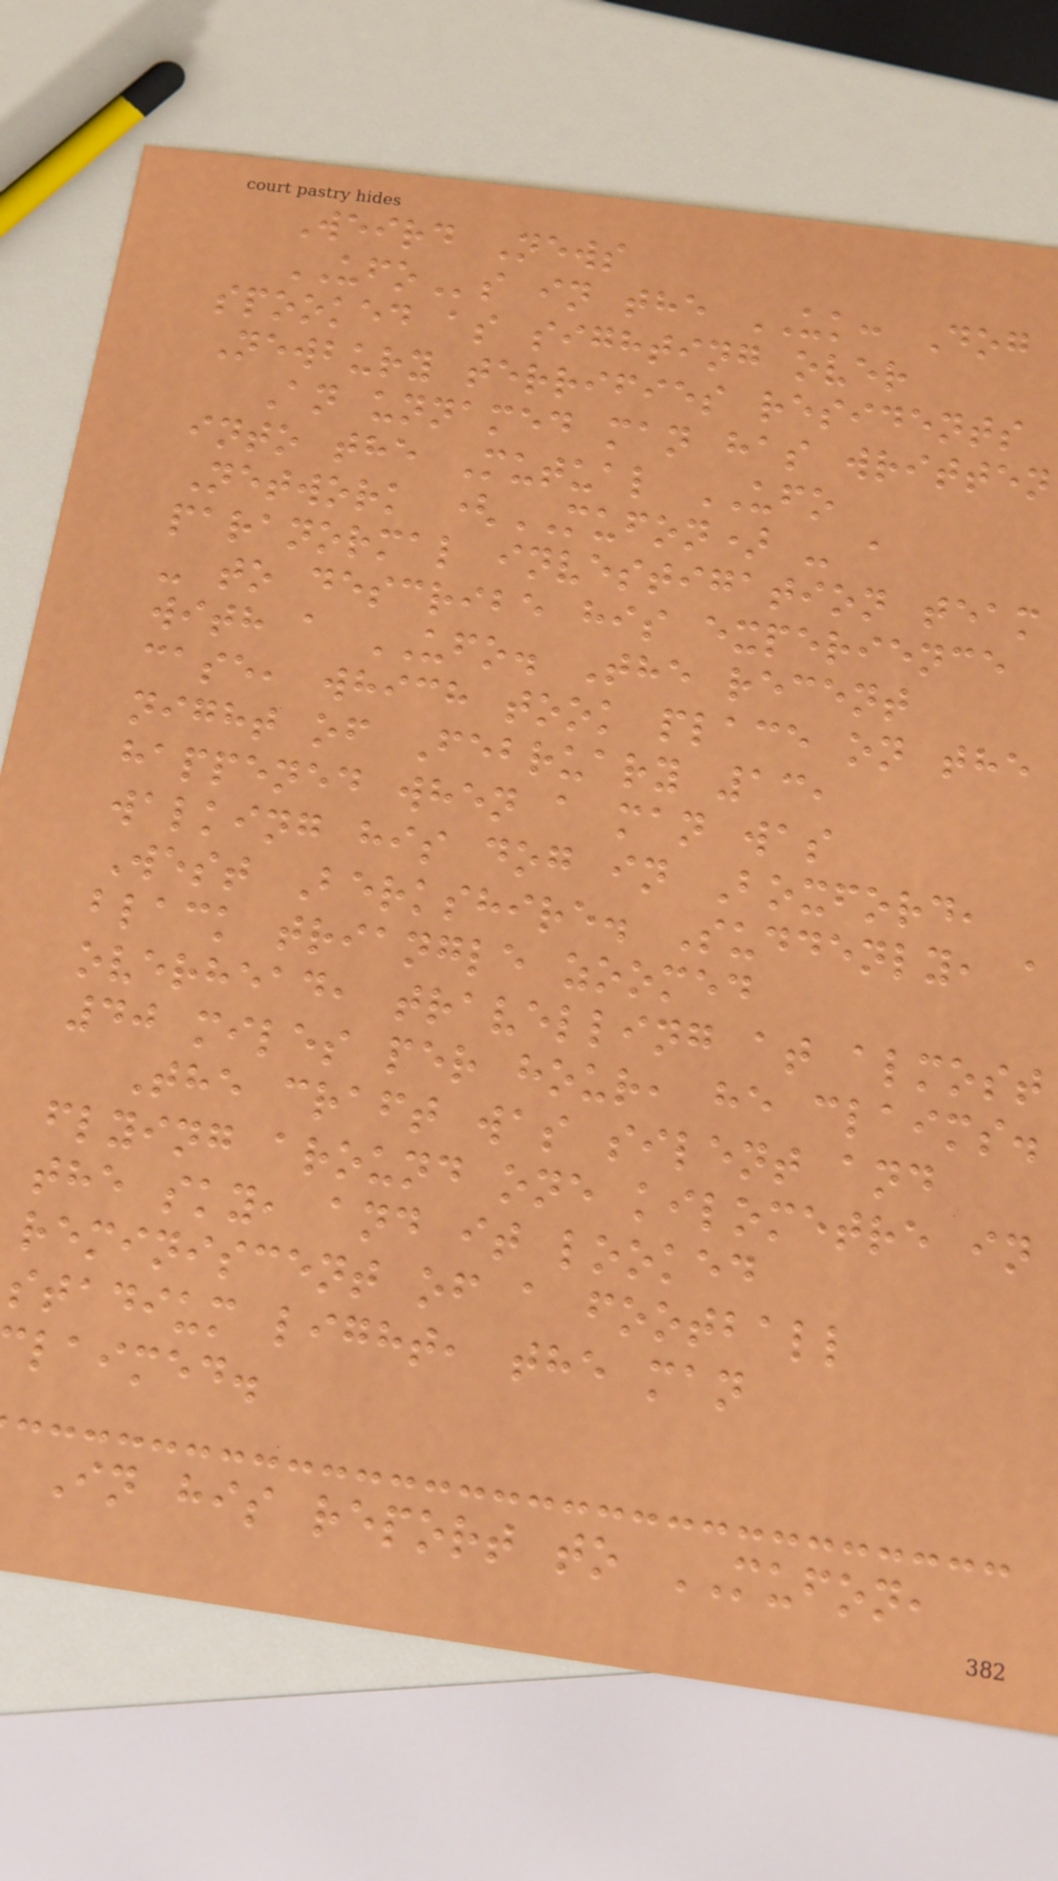Weird News
UFOs in the UK: Dog
spooked as sighting over
Newbury terrifies residents
An unnamed man has written
into the Mutual UFO
Network (MUFON) - a
paranormal investigation team
- to describe his experience
with a UFO. The recent
case, which took place on the
night of February 13,
happened when a man was
walking his dog in Boxford,
West Berkshire. Suddenly, a
black triangle zoomed
overhead, travelling at almost
40 miles per hour, he claims.
The craft was silent and
flying around one kilometre in
the sky, and it looked
reminiscent of a football
stadium light, the man
laimed.
In his report to MUFON,
